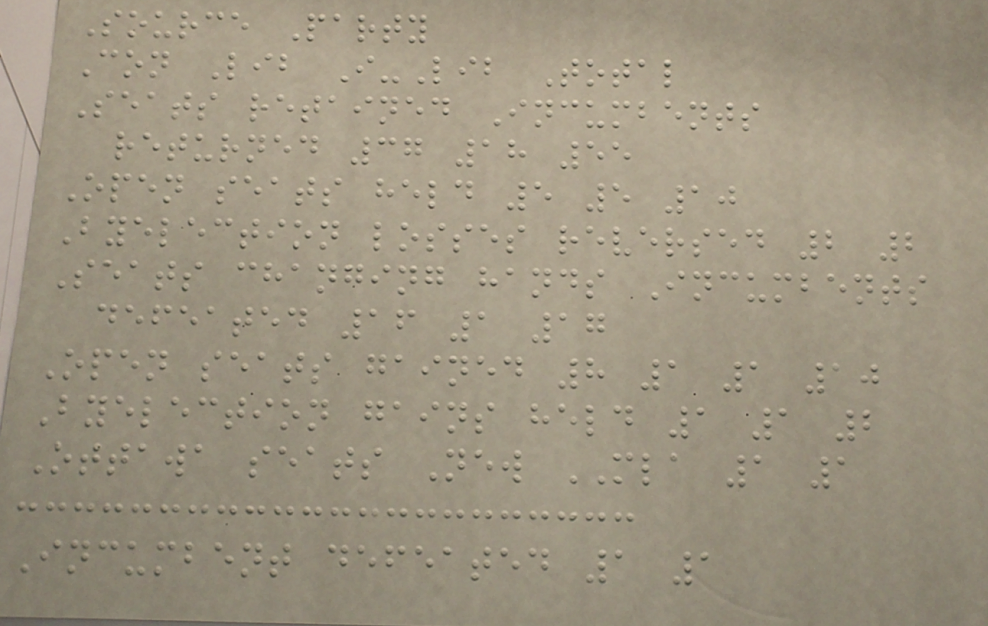Source Party
Con Lib I-Lib Total
Seats retained Incumbents
returned 37 18 55
Open seats held 5 5 10
Byelection losses reversed 2 2
Seats changing hands Incumbents
defeated 16 1 17
Open seats gained 8 1 1 10
Byelection gains held 1 1 2
Ottawa seats New MLA 1 1
Incumbent defeated 1 1
